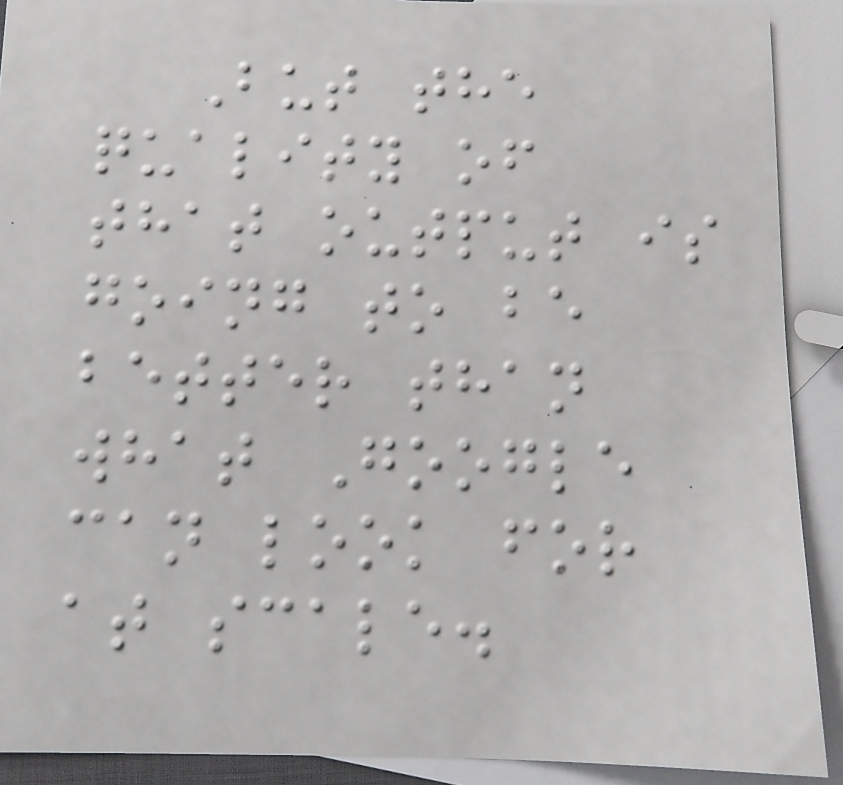But the
quality of
that output is
going to be
better than
what Google
can look for
at scale.
